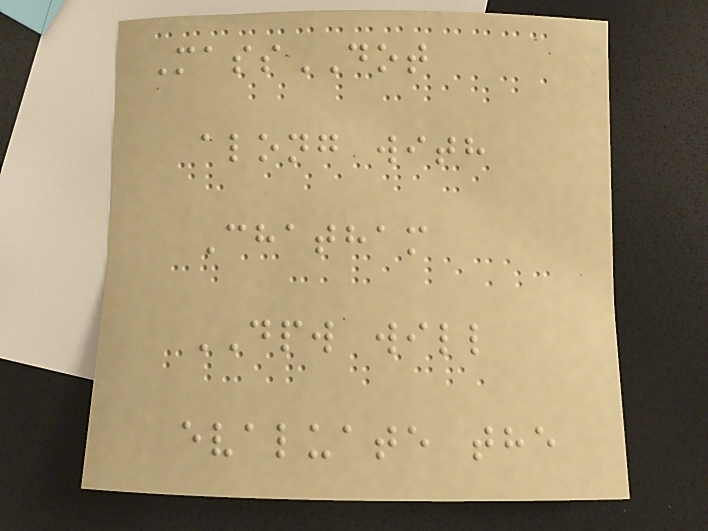MassDOT
along with
Chatham
DPW will
evaluate the
